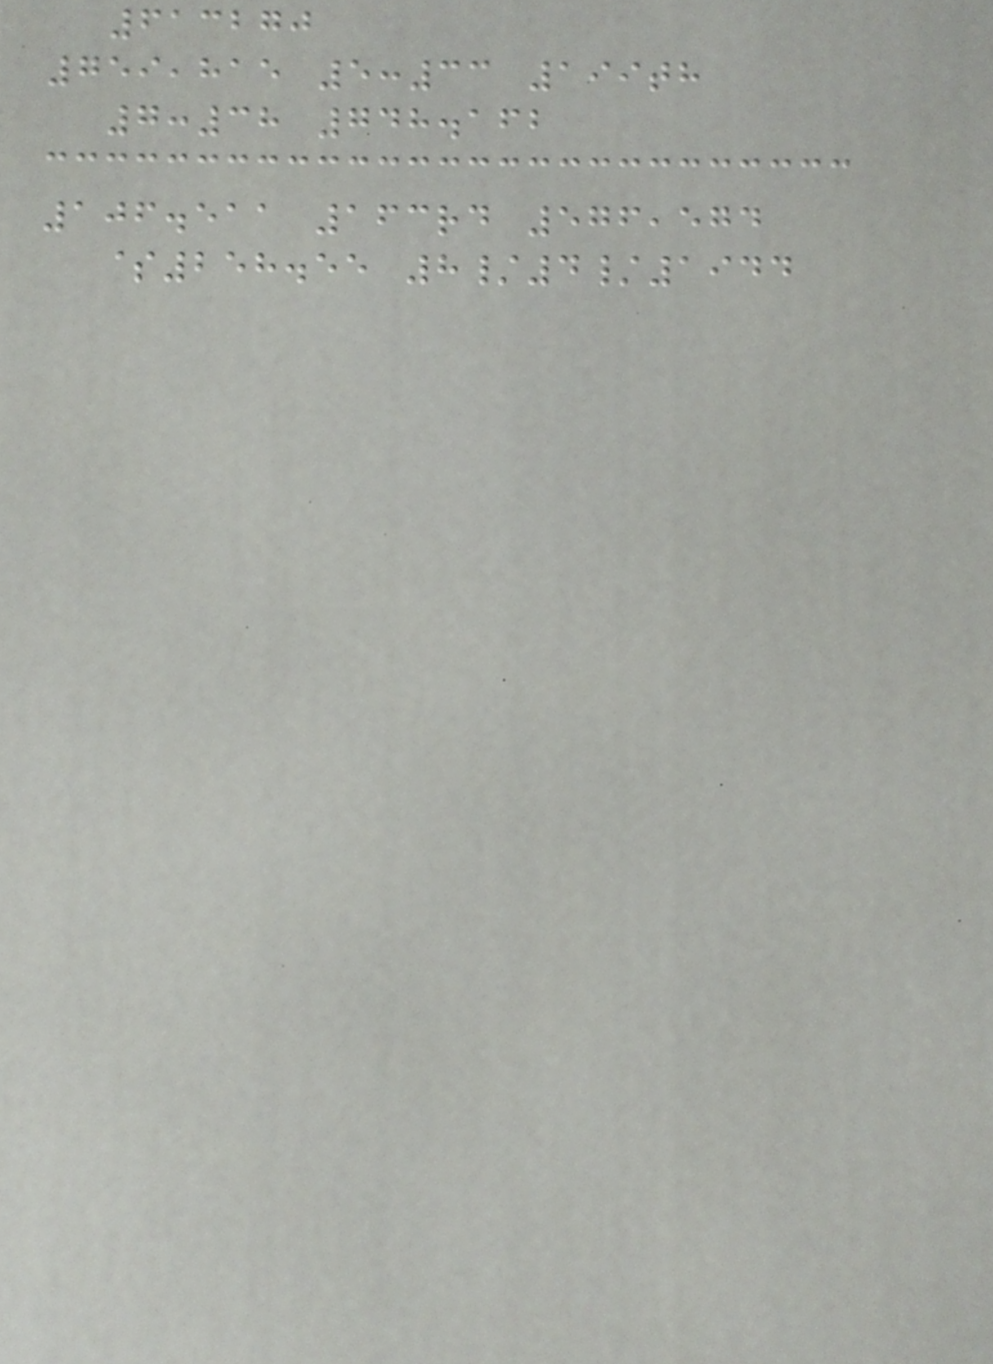613270
759,815 5:33 199th
7:38 748.162
106.511 163rd 576,574
$258.55 8/4/1944
